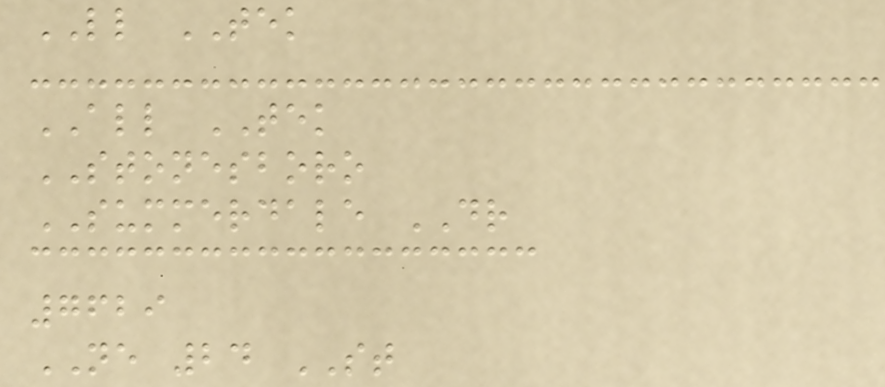LL TEK
ALL TEK
STONESBORO
SUMMERDALE DR
7629
NE 24 ST
